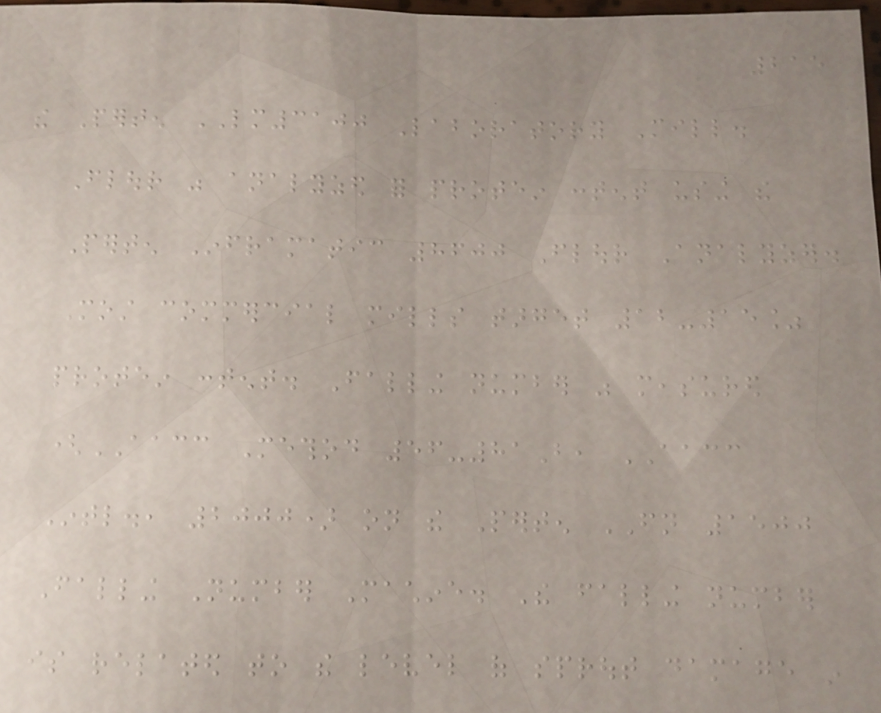215
the Perten LM3100 Laboratory Mill.
Flour was analyzed for protein content using the
Perten Inframatic 8600 Flour Analyzer.
Most commercial mills target 12-15%
protein content. Falling number was measured
(AACC Method 56-81B, AACC
Intl., 2000) on the Perten FN 1500
Falling Number Machine. The falling number
is related to the level of sprout damage in
